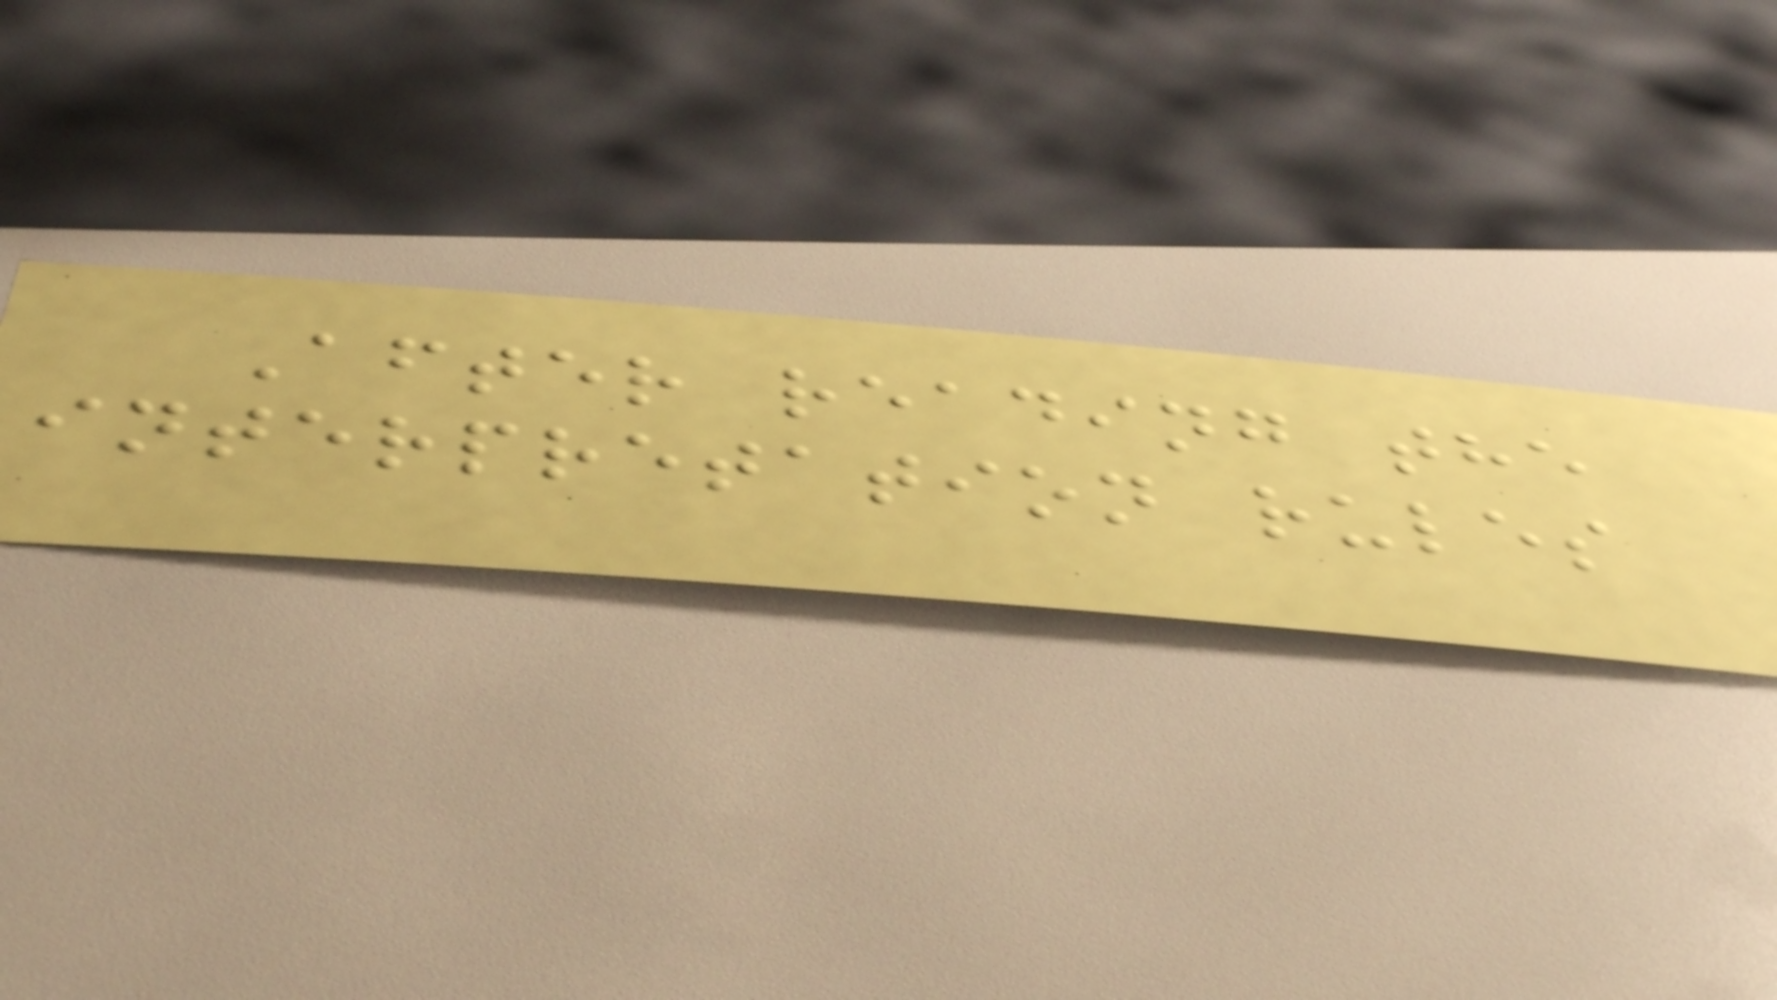After reading the
interpretation rules
